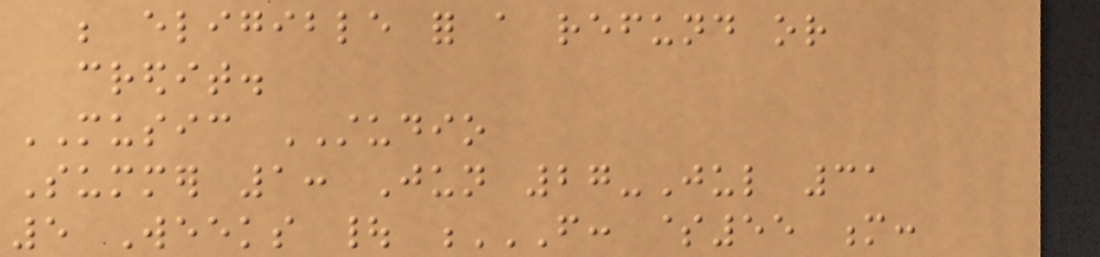be eligible for a refund or
credit.
MUSIC STUDIO
Summer 1: Jun 27-Jul 31
5 Weeks | F: $55 M:
